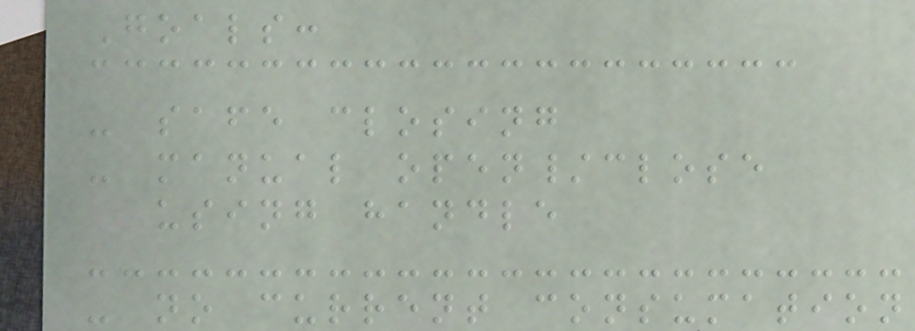Goals:
- safe closing
- manual open/close
using handle
- no current consumation
